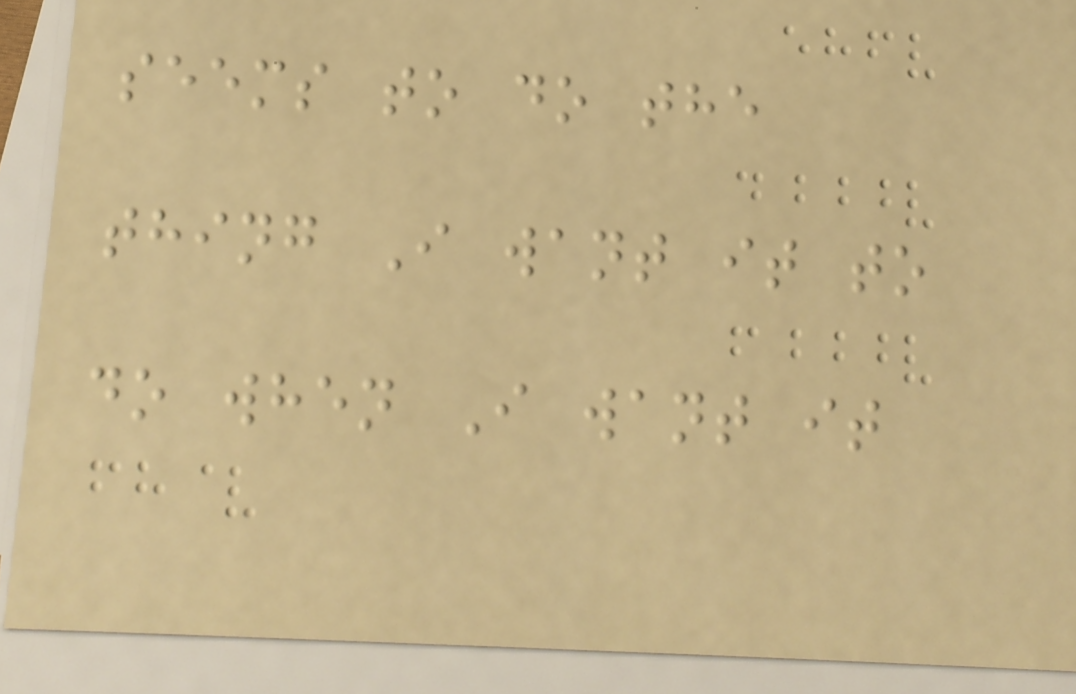seems to do the
thing I want it to
do when I want it
